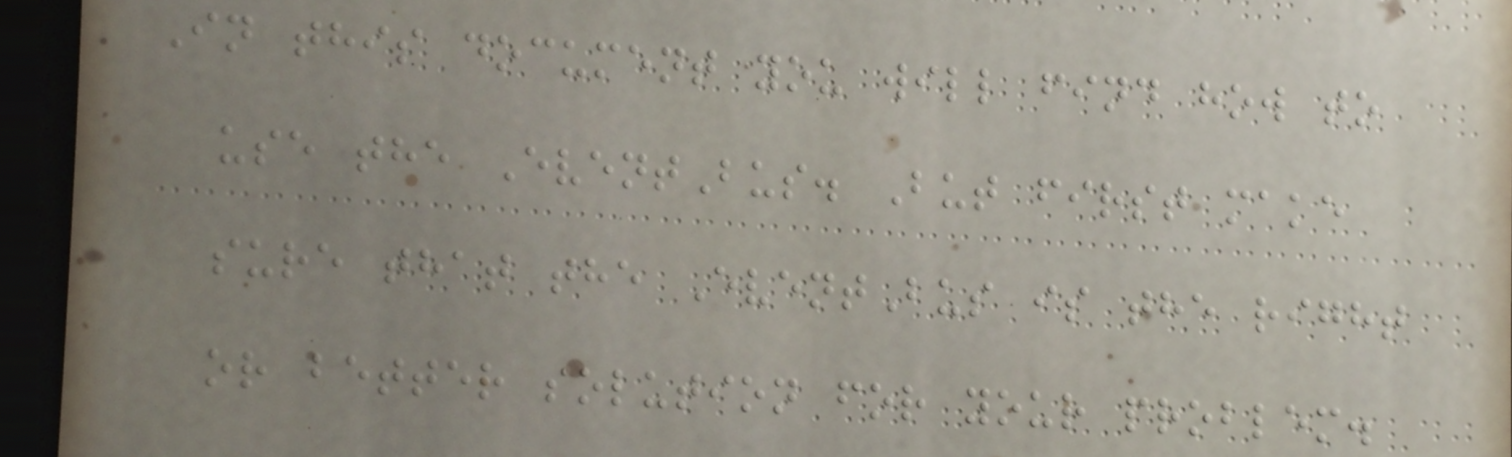In this document you will find how to
use the EventBus. But first make
sure that the EventBus is the right
or better solution for your problem.
